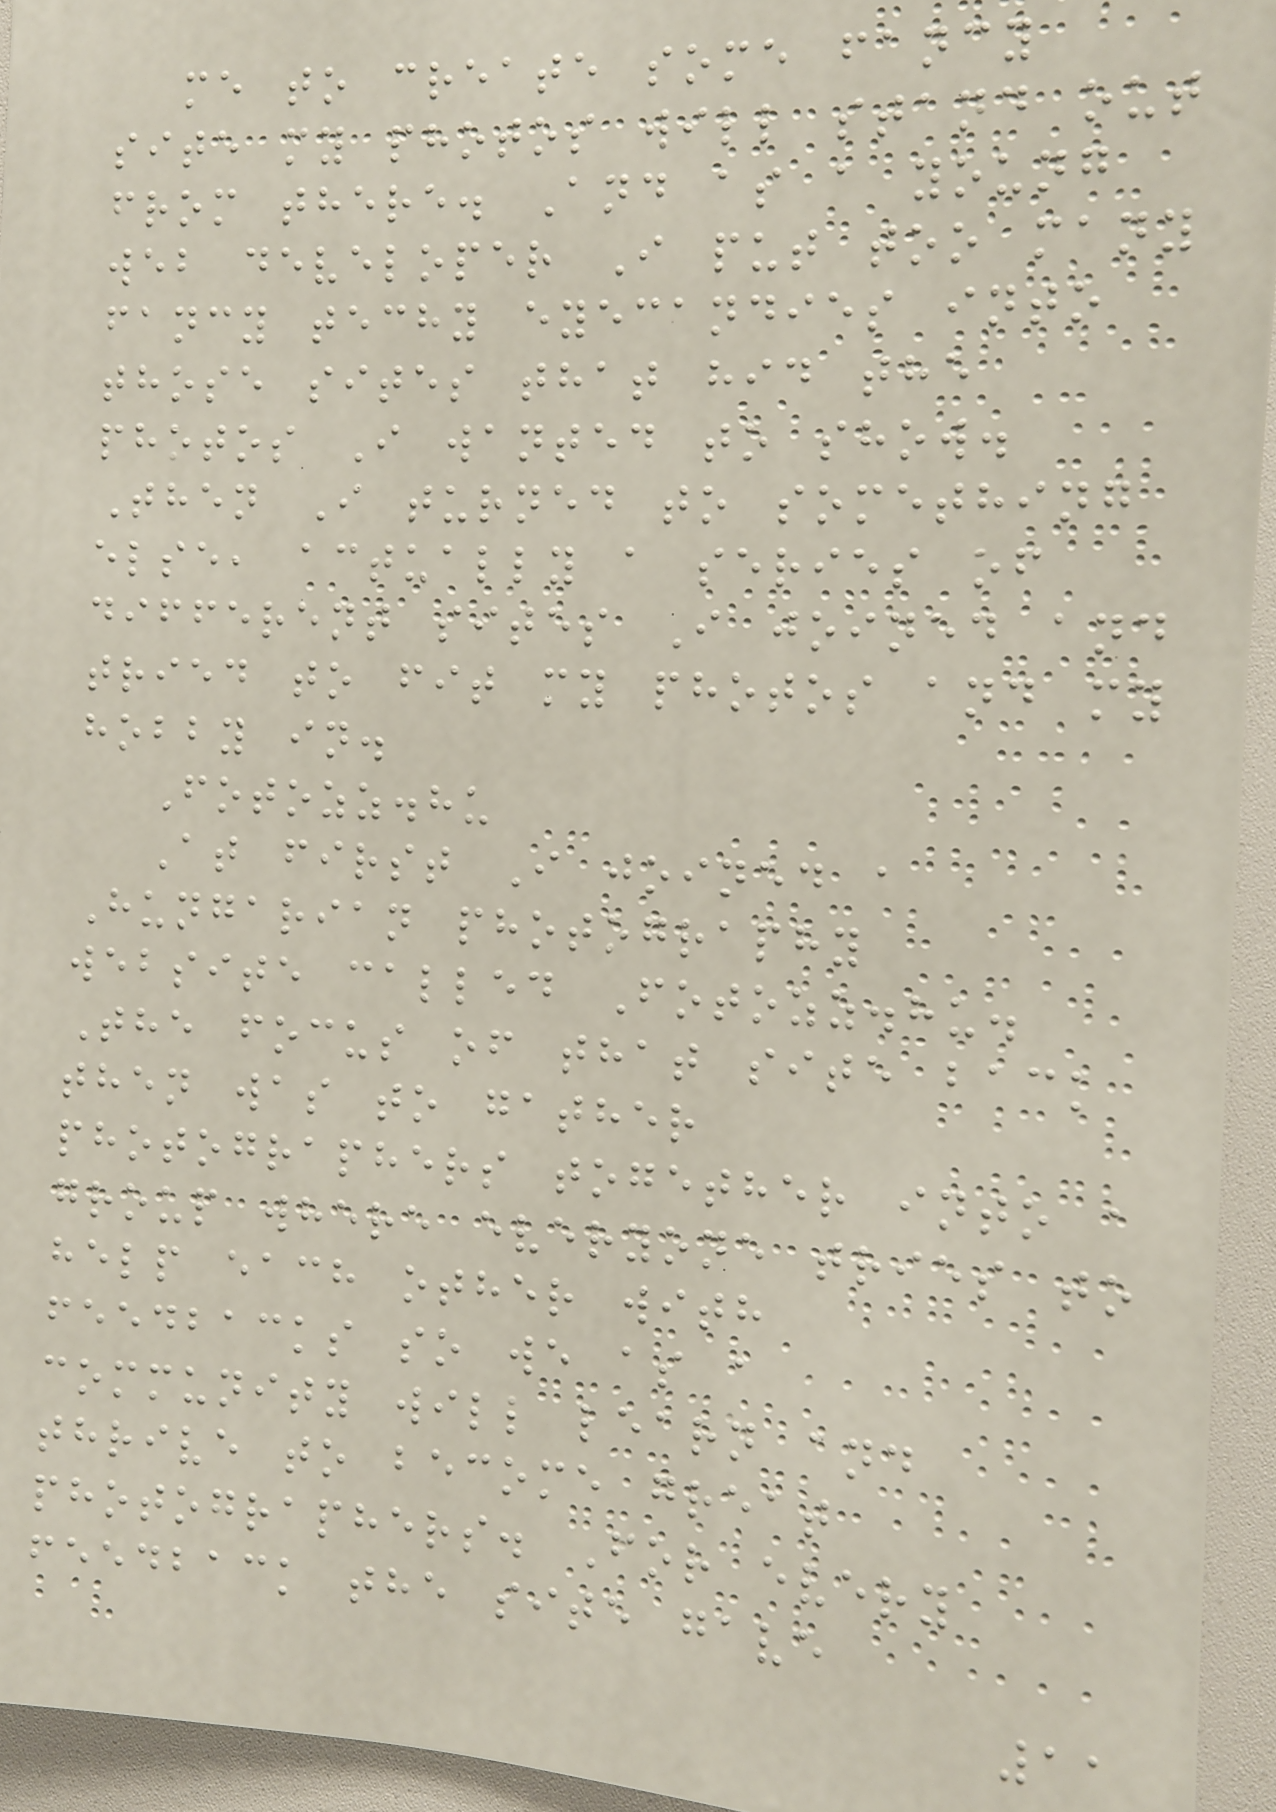me to create some fancy
site my photos will stand out
from there. And as a young
web developer I put too many
fancy techy eyecandies into
those sites that hid the
photos I wanted to show.
Then I turned to something
else, actually a series of
different sites I joined and
tried to fit my photos and my
hobby in.
Fotozz.hu
At first I joined a
Hungarian photography
website called Fotozz.hu.
The focus of that site back
then was to gather
photographers together into a
group where everyone tries to
help each other with
feedbacks so we as a
community will learn and
thrive to become great
photographers. For every
feedback the site gave
11
